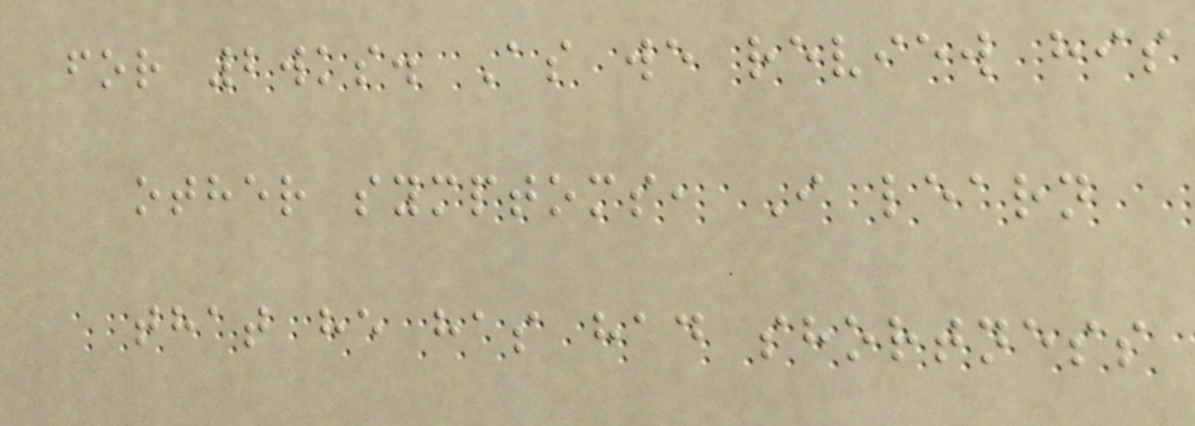for 2wks. As we review his
other symptoms, I learn
that he has had shortness
